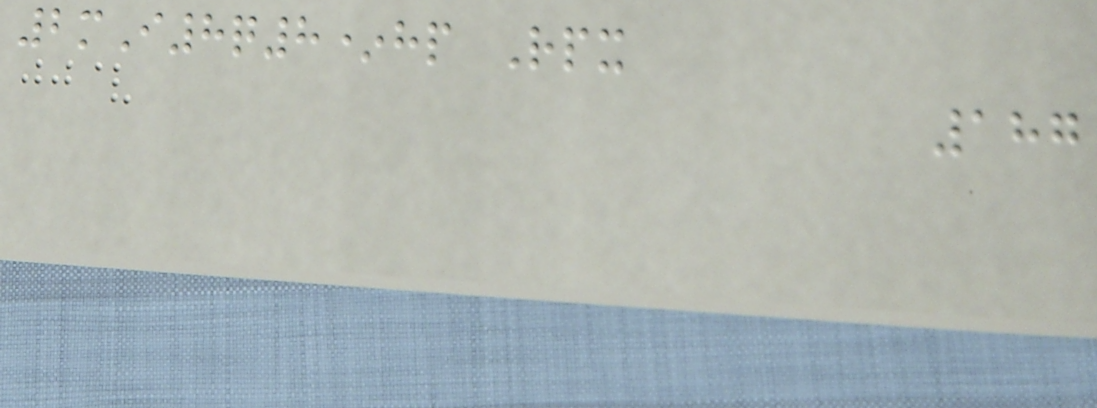2mI8q8*hp Rpx
187
